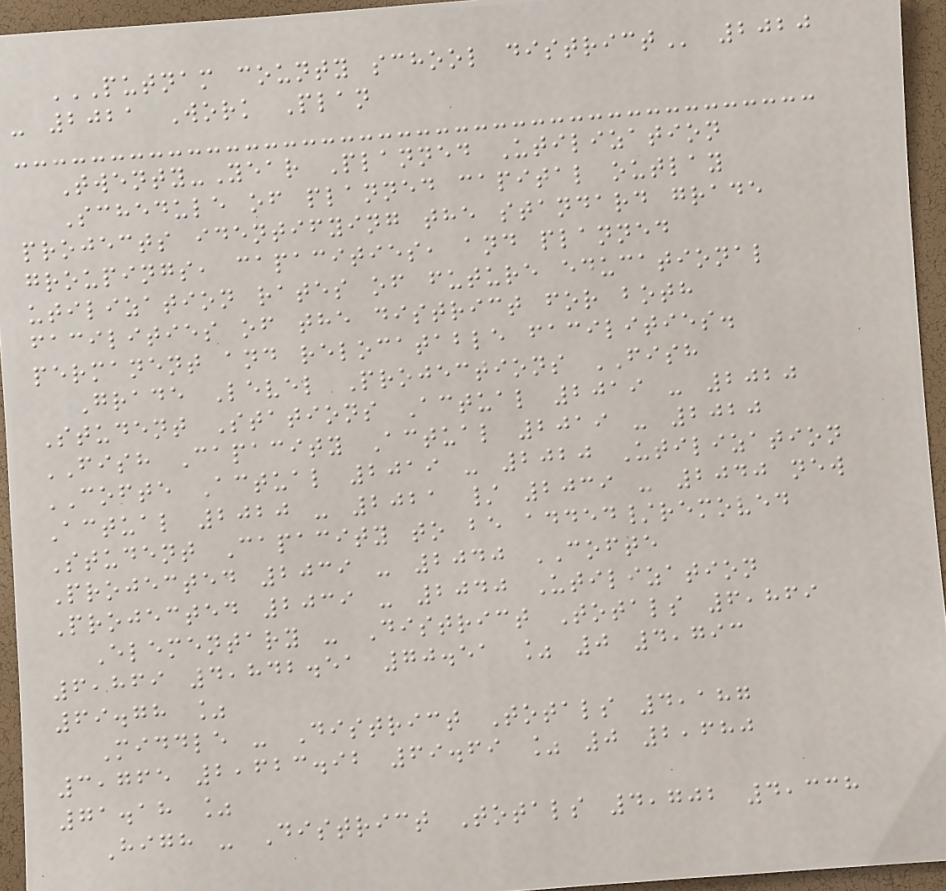PUTNAM COUNTY SCHOOL DISTRICT 2020
- 2021 Work Plan
Twenty-Year Planned Utilization
Schedule of planned capital outlay
projects identifying the standard grade
groupings, capacities, and planned
utilization rates of future educational
facilities of the district for both
permanent and relocatable facilities.
Grade Level Projections FISH
Student Stations Actual 2019 - 2020
FISH Capacity Actual 2019 - 2020
COFTE Actual 2019 - 2020 Utilization
Actual 2020 - 2021 / 2039 - 2040 new
Student Capacity to be added/removed
Projected 2039 - 2040 COFTE
Projected 2039 - 2040 Utilization
Elementary - District Totals 6,869
6,869 4,842.51 70.51 % 0 4,793
69.78 %
Middle - District Totals 4,187
3,765 2,623.92 69.69 % 0 2,680
71.18 %
High - District Totals 4,702 4,338
